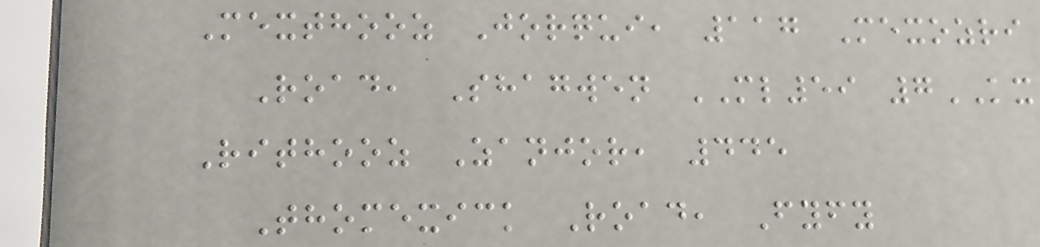Mexthooz Jorqui, 117 Mexozri
Road, Shagwen ML59 7KX
Rithooz Zanjor, 445
Thomexick Road, Fyfy
